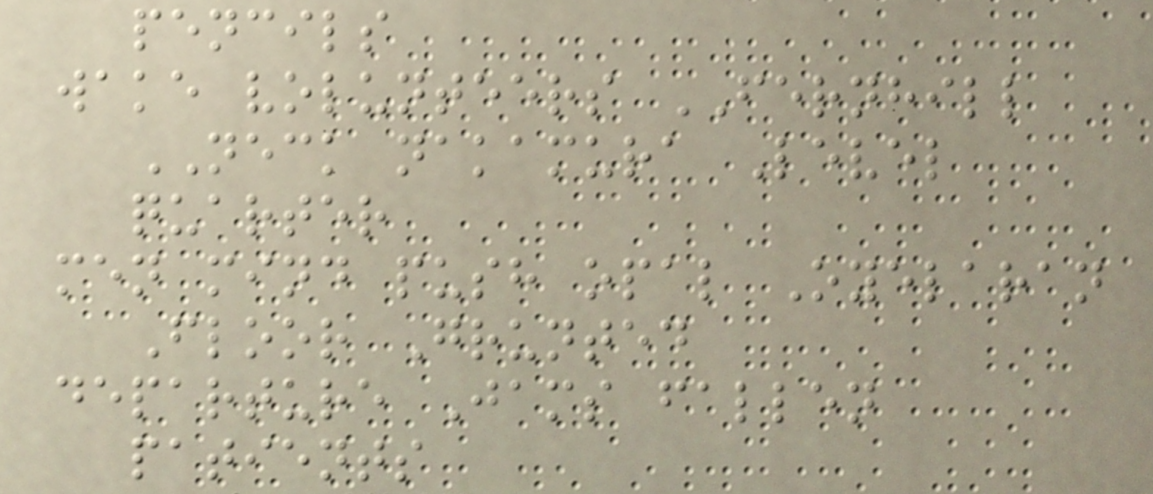pencils
wake volunteers FERNHILL
NECK nakamura Level
quarter
men mind push opal Oyelaran
Floor Grunted
departure Jams fallen
patients
